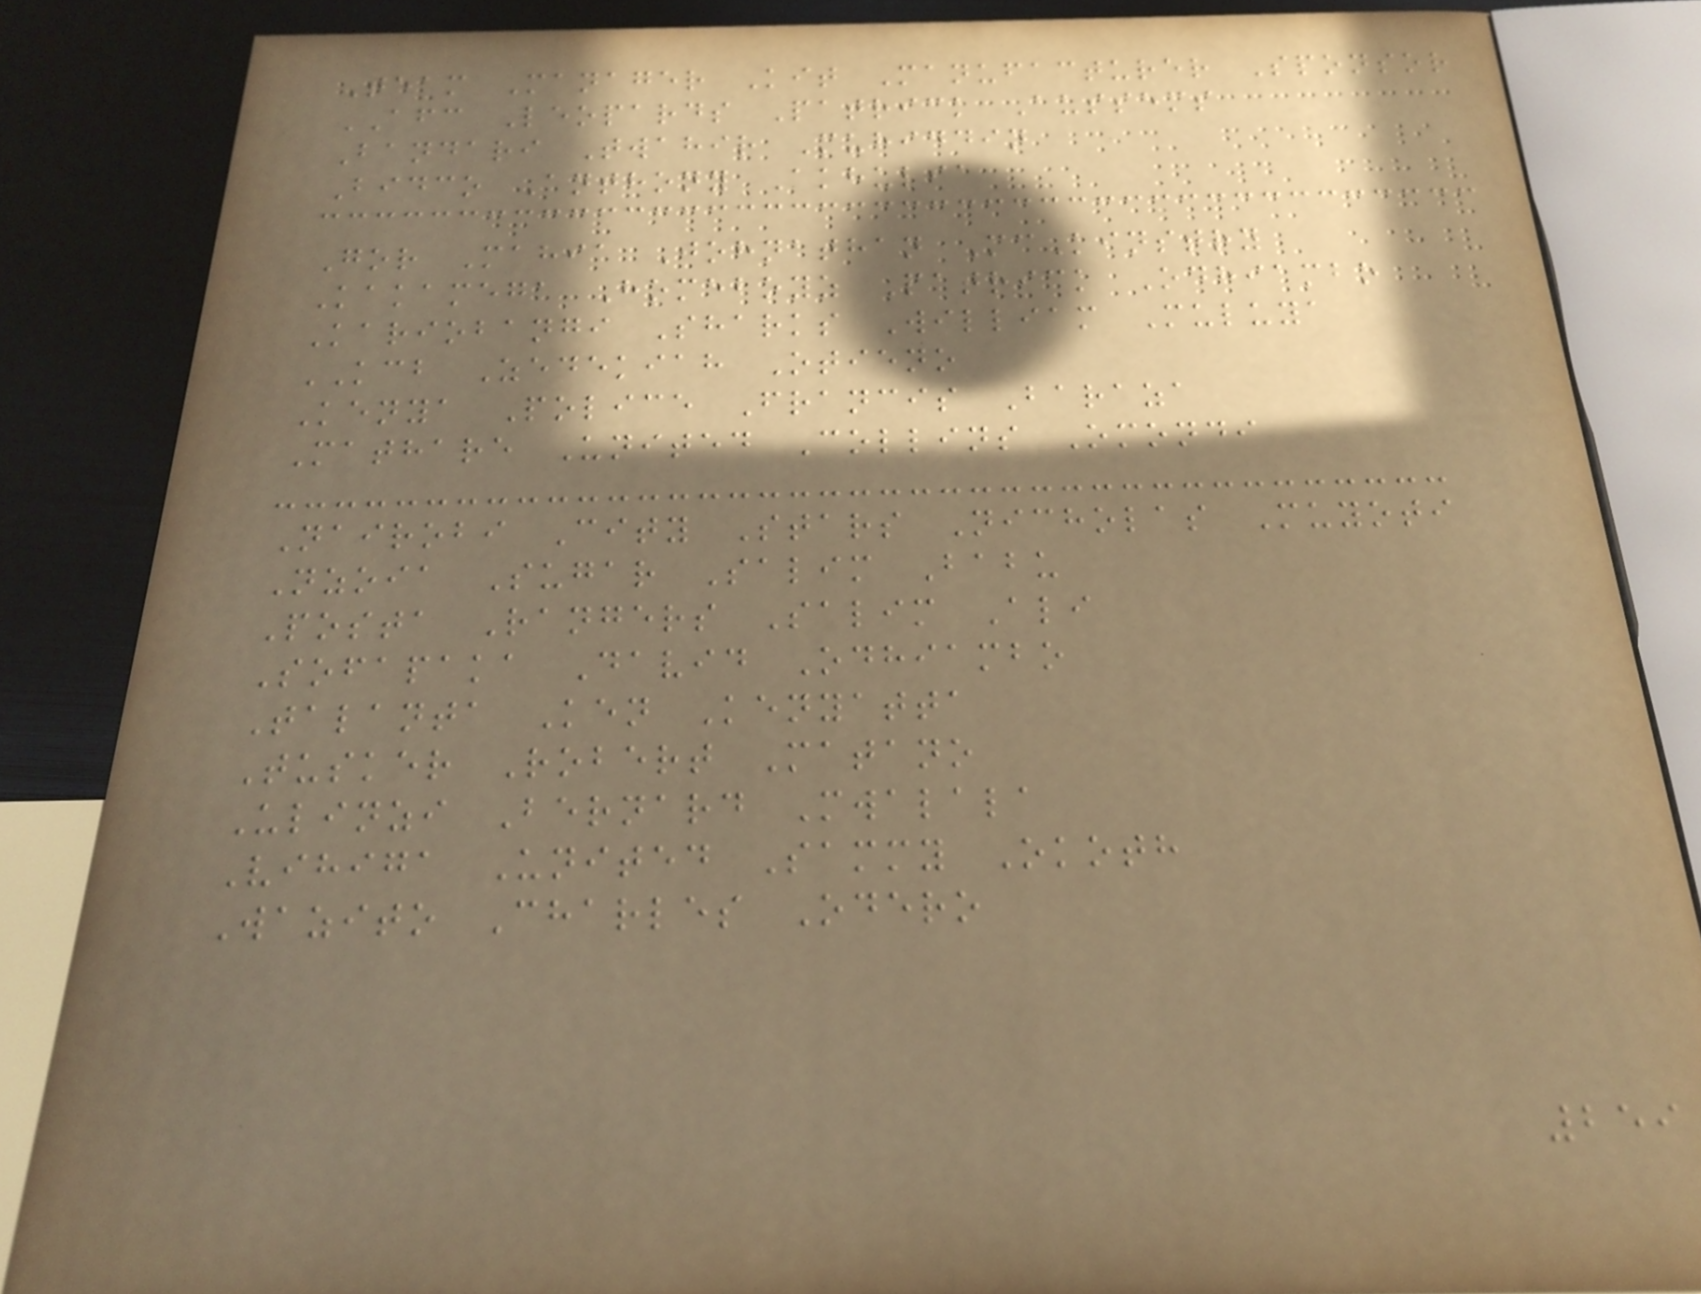Team Manager Kit Manufacturer Sponsor
AFC Leopards Patrick Aussems
Bandari Twahir Muhiddin
Bidco Anthony Akhulia
Gor Mahia Johnathan McKinstry
Kakamega Homeboyz Patrick Odhiambo
Kariobangi Sharks William Muluya
KCB Zedekiah Otieno
Kenya Police Francis Baraza
Mathare United Collins Omondi
Nairobi City Stars Nicholas Muyoti
Nzoia Sugar Salim Babu
Posta Rangers Salim Ali
Sofapaka David Odhiambo
Talanta Ken Kenyatta
Tusker Robert Matano
Ulinzi Bernard Mwalala
Vihiga United Sammy Okoth
Wazito Charles Odero
259
